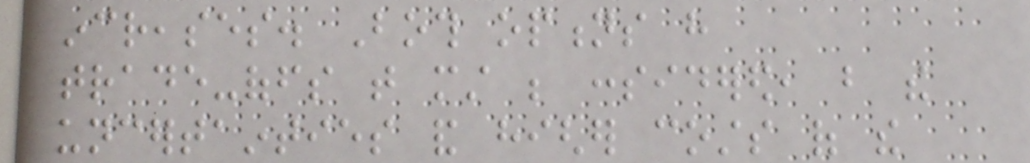increases. Both options have
trade-offs that must be considered, but the
uncertainties and higher costs of the
